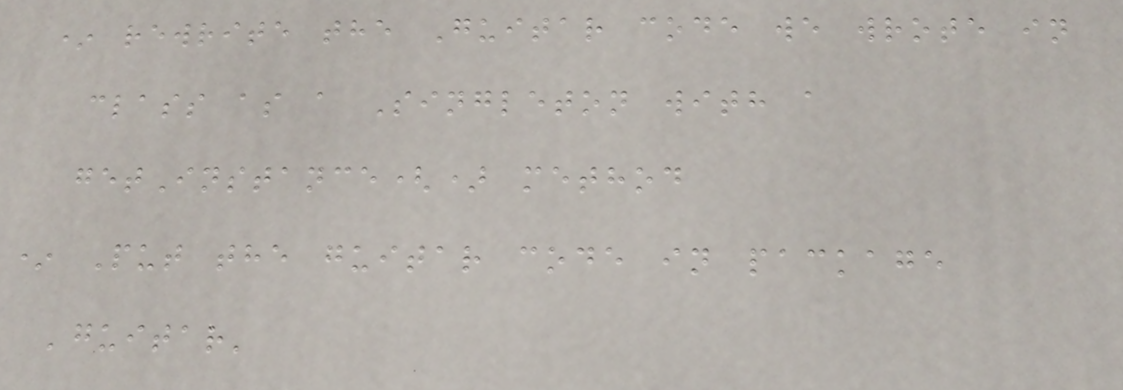* rewrite the Guitar code we wrote in
class as a Singleton with a
getInstance() method
* Put the guitar code in package
'guitar'
